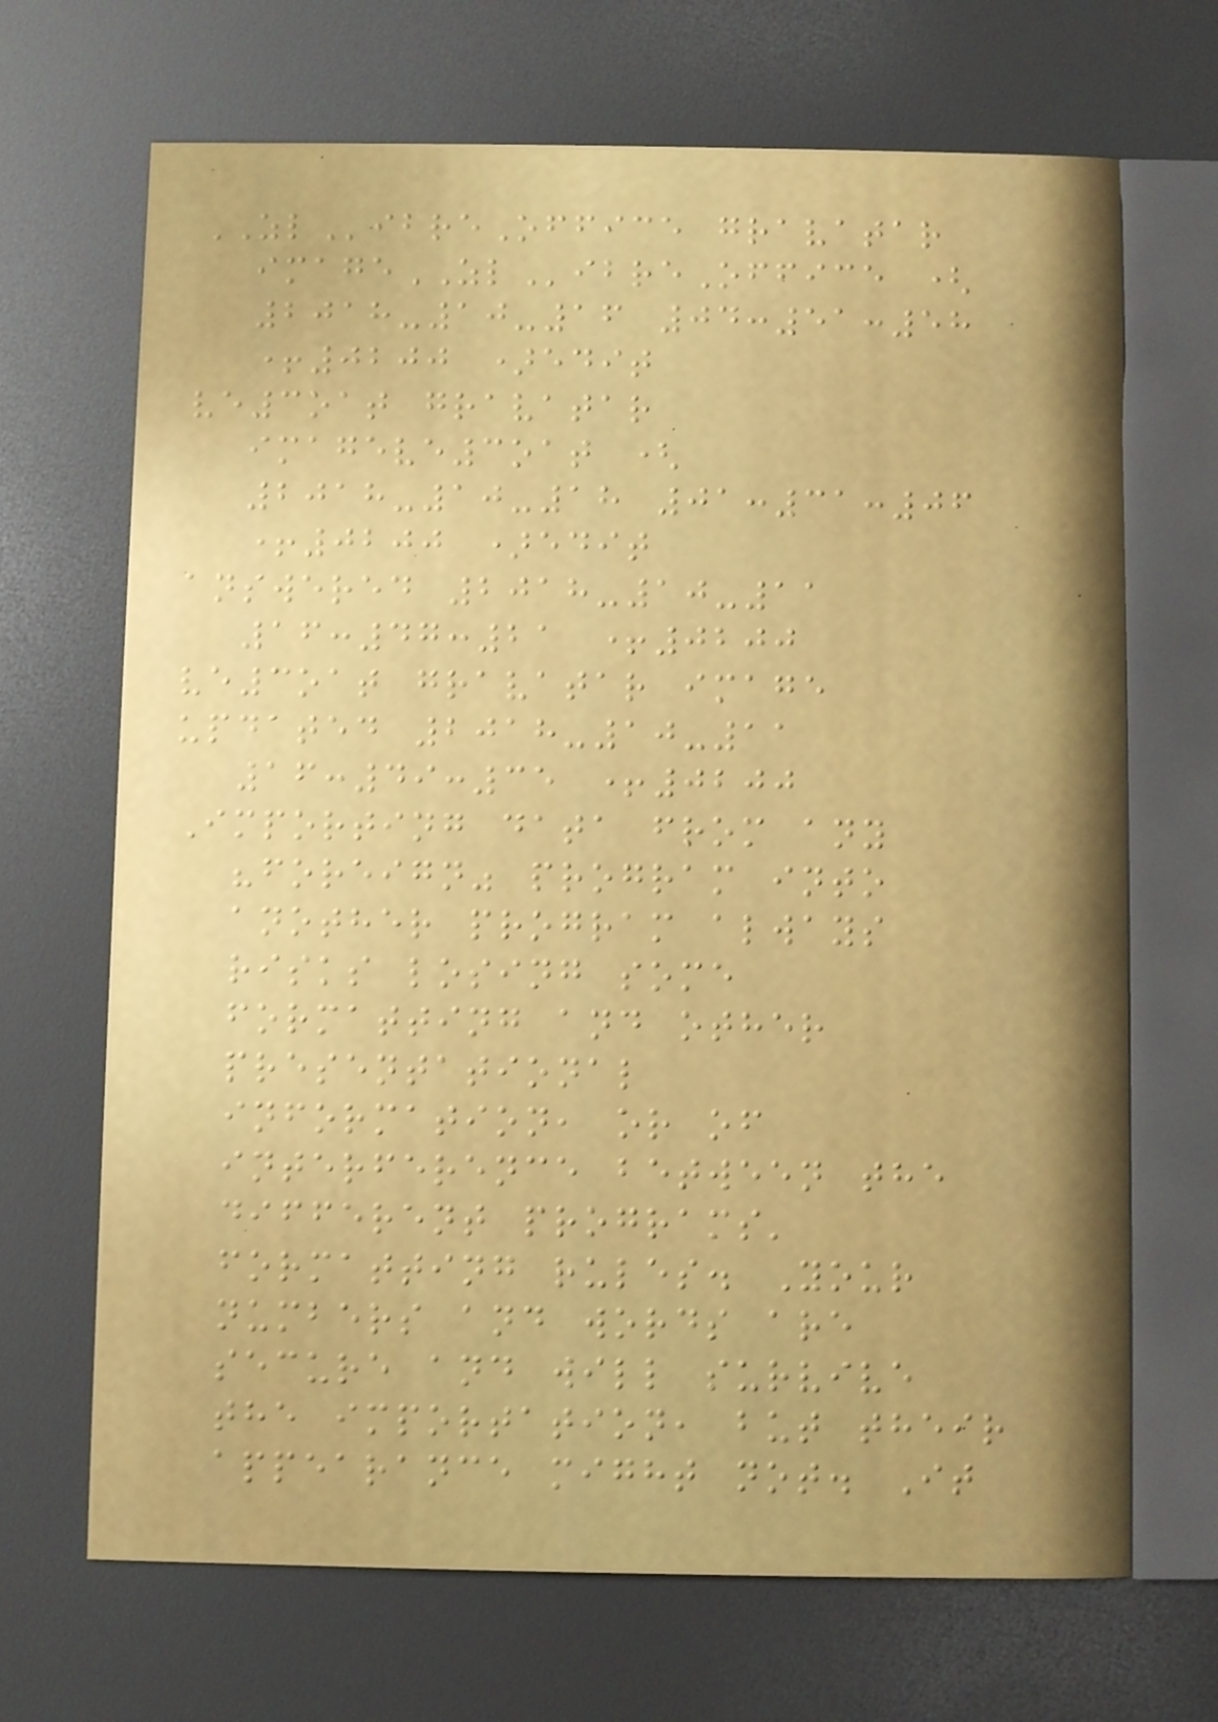ZLibreOffice gravatar
imageZLibreOffice (
2018-10-16 04:51:58
+0200 )edit
ve3oat gravatar
imageve3oat (
2018-10-18 01:31:06
+0200 )edit
answered 2018-10-11
16:47:21 +0200
ve3oat gravatar image
updated 2018-10-11
16:49:35 +0200
Importing data from any
"foreign" program into
another program always
risks losing some
formatting and other
presentational
information, or of
interference between the
different programs'
formatting rules. Your
numbers and words are
secure and will survive
the importation, but their
appearance might not. It
